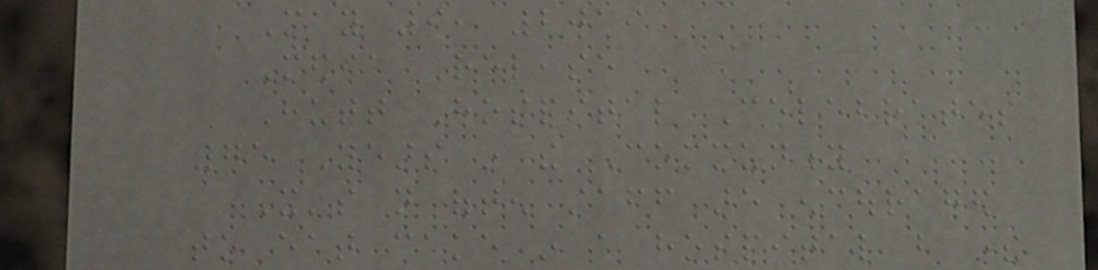May 9, 2019
Media Release
Hutt Hospital Celebrates
75 Years in the Community
It's not often staff are encouraged
to eat cake in a hospital but there
